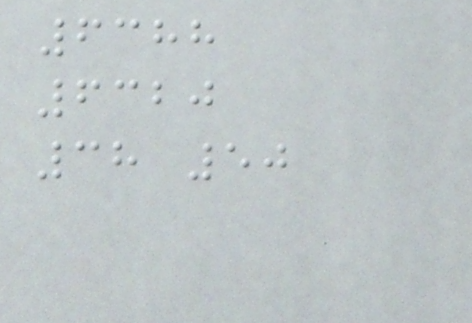6388
6320
38 50
